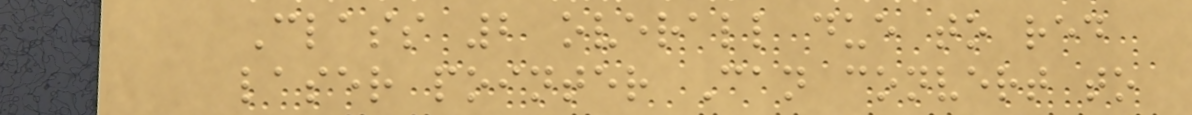Class 2 overall due to red
laser pointer Can convert to
